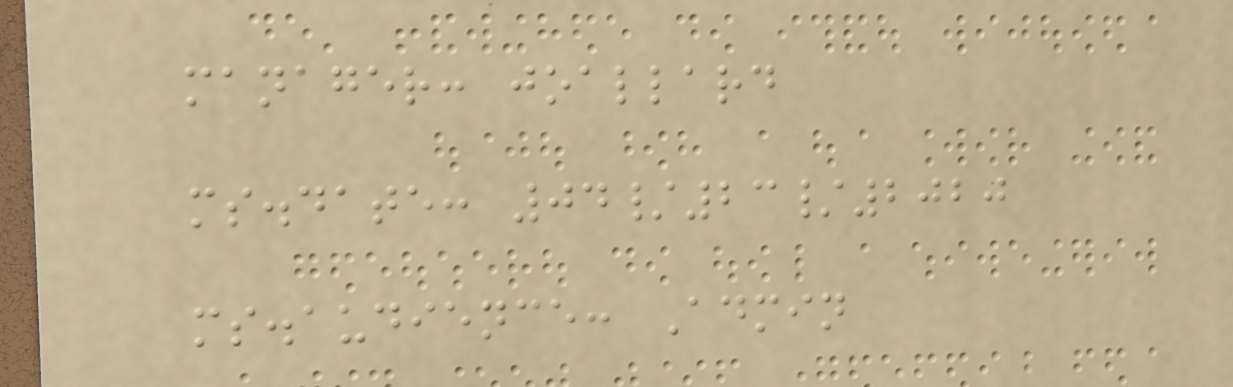manager: joallard
ms.date: 04/23/2020
ms.audience: Admin
